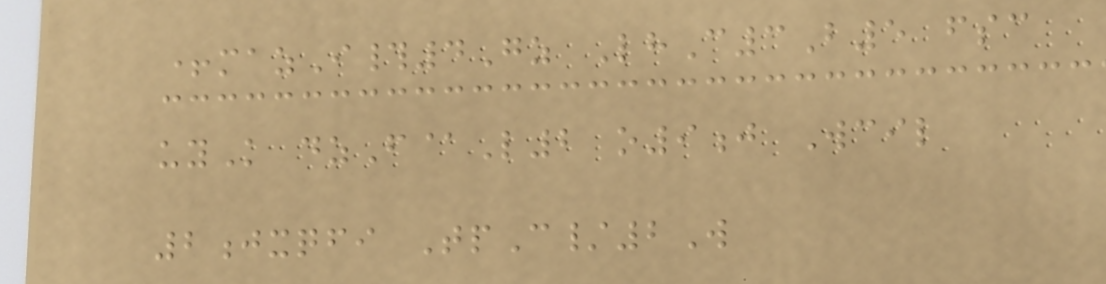+mazI#4Gz LhC3B5 fsc
uyK dzF@L2 o9j Wcil
2jxqfi TpC/2W
